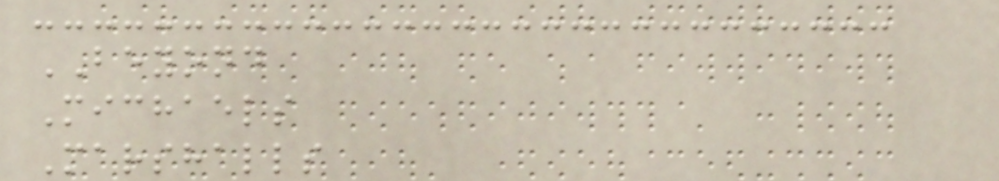BEYOND
Michaels
Marshalls
